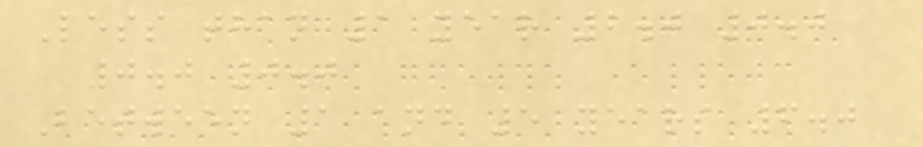Less than 1 year 2.0 0.0
0.0 0.0
Between 1 and 5 years 6.0
